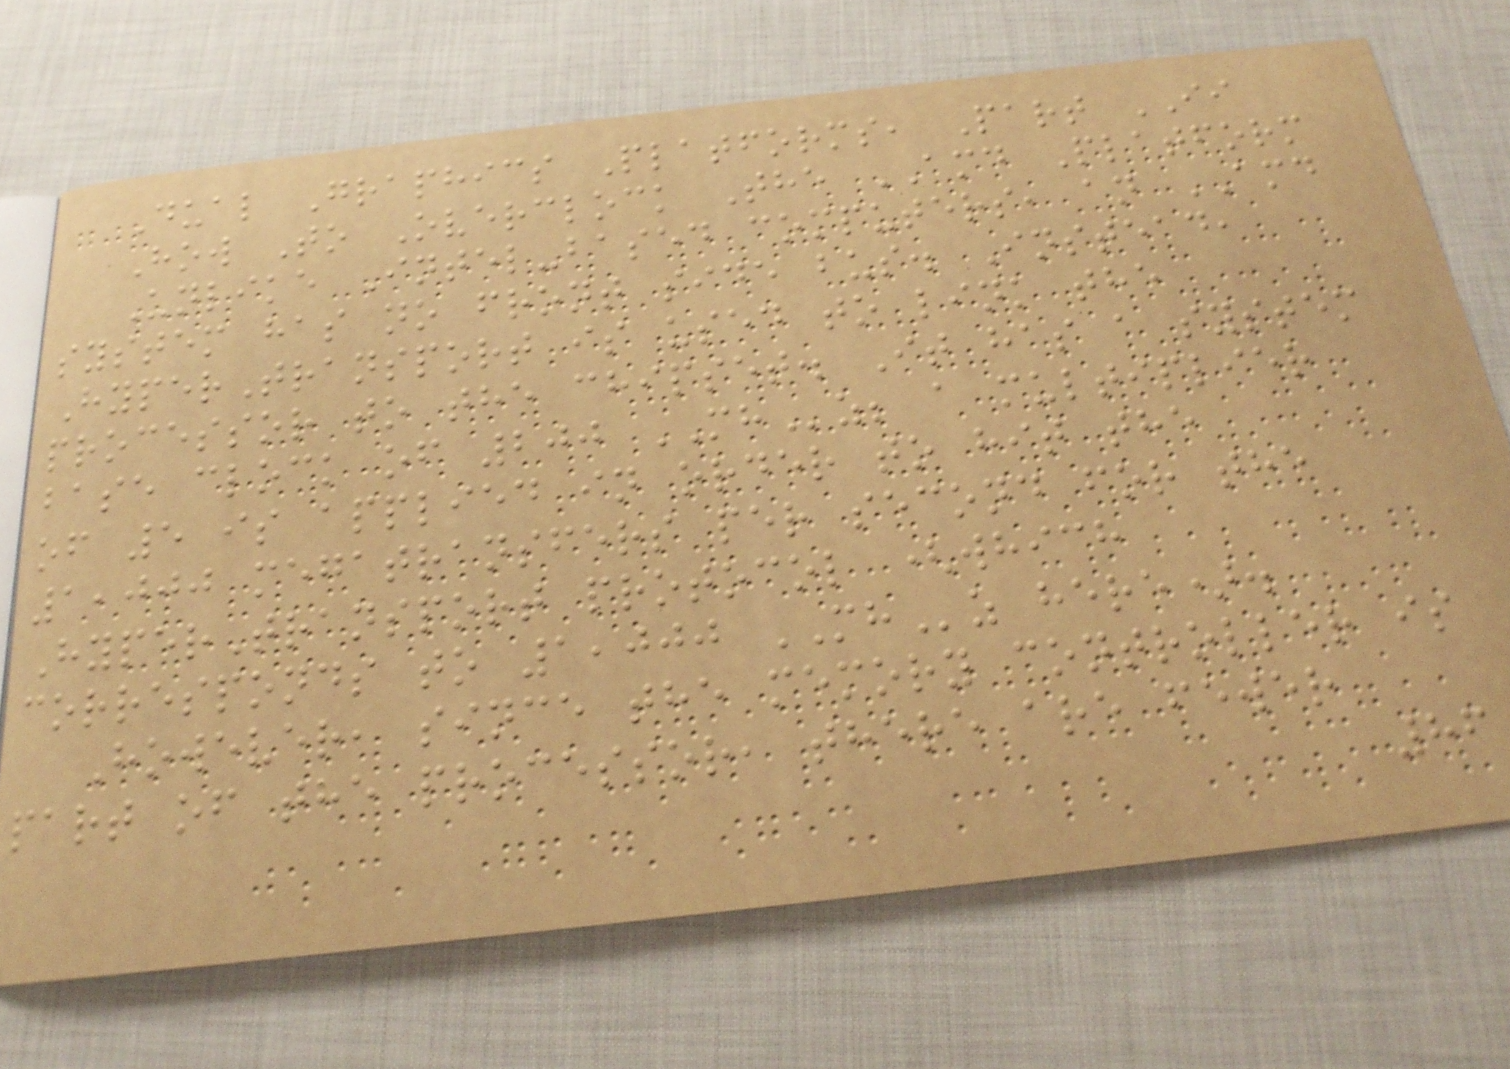Dual Graphics Platforms, Part II
How To Overclock The AMD Platform
Unlike Intel-based computers, an AMD
system has no front side bus. Instead,
HyperTransport is used to link the
processor to the chipset. It has a system
base clock of 200 MHz; a multiplier
of 5 is applied in order to hit the
1,000 megatransfers per second for the
HyperTransport protocol (which
corresponds to 1,000 MHz here).
However, since the memory controller is
part of the processor, there are fewer
86
